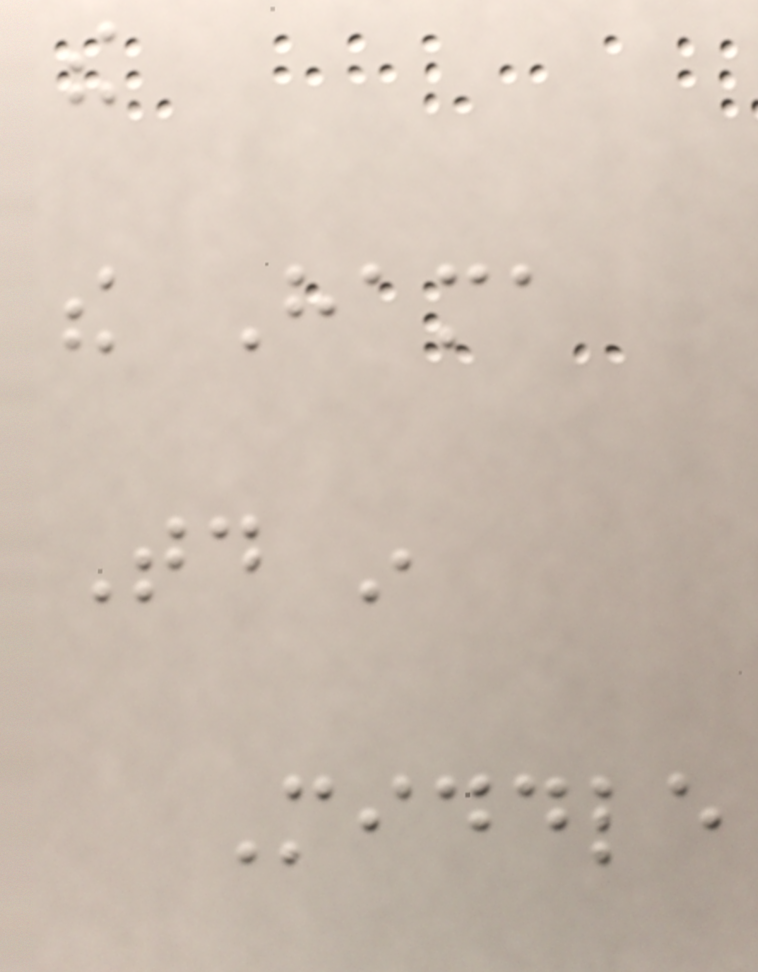the
the Hama
Today in
Middle
